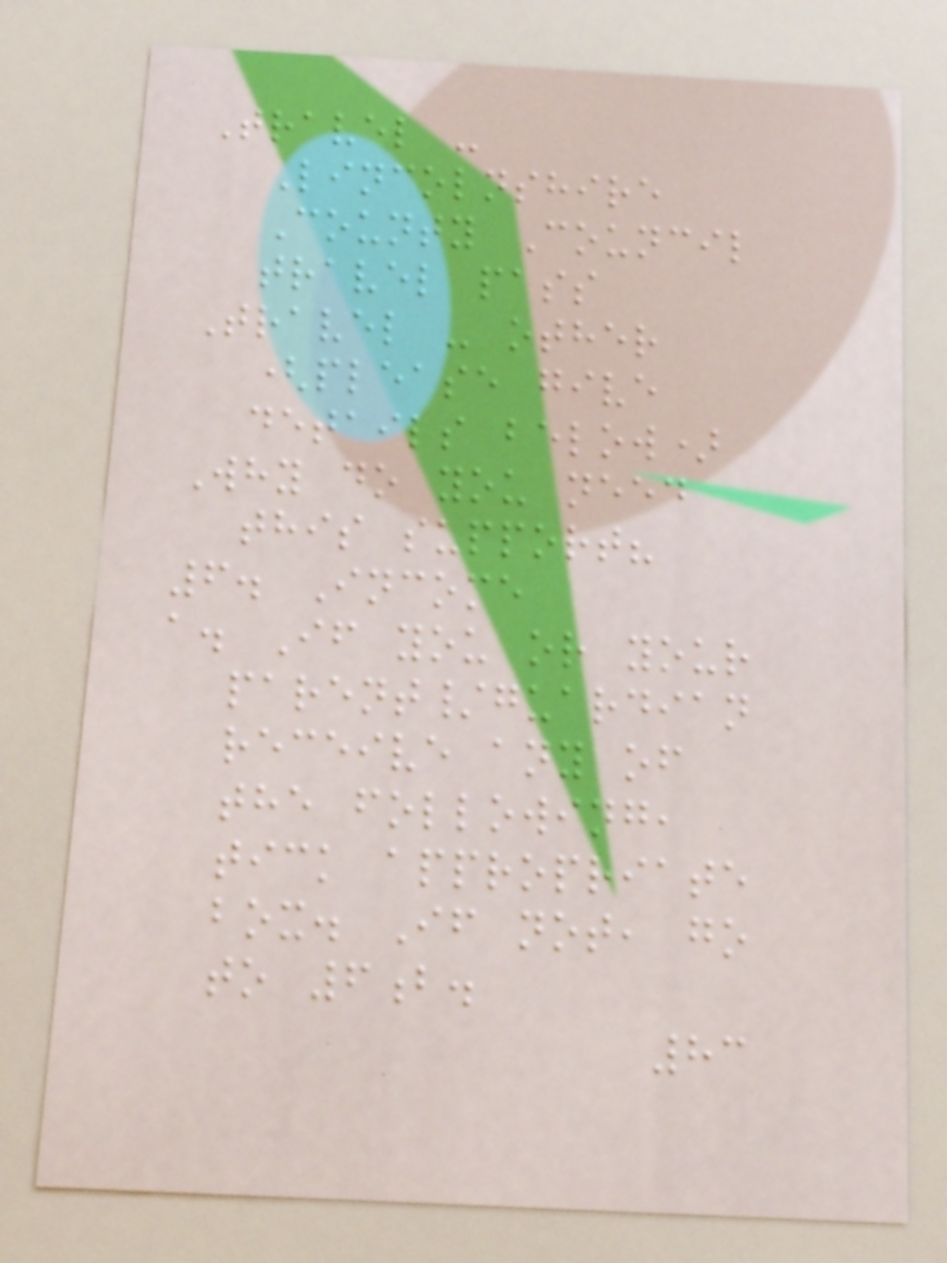Travel -
Lincolnshire
County Council
travel pass
Travel - other
(please give
details below)
Why do you need
this support?
6. Income
a. If you or your
parent/guardian
receive any of
the following,
tick appropriate
box. If not, go
to 6b.
83
